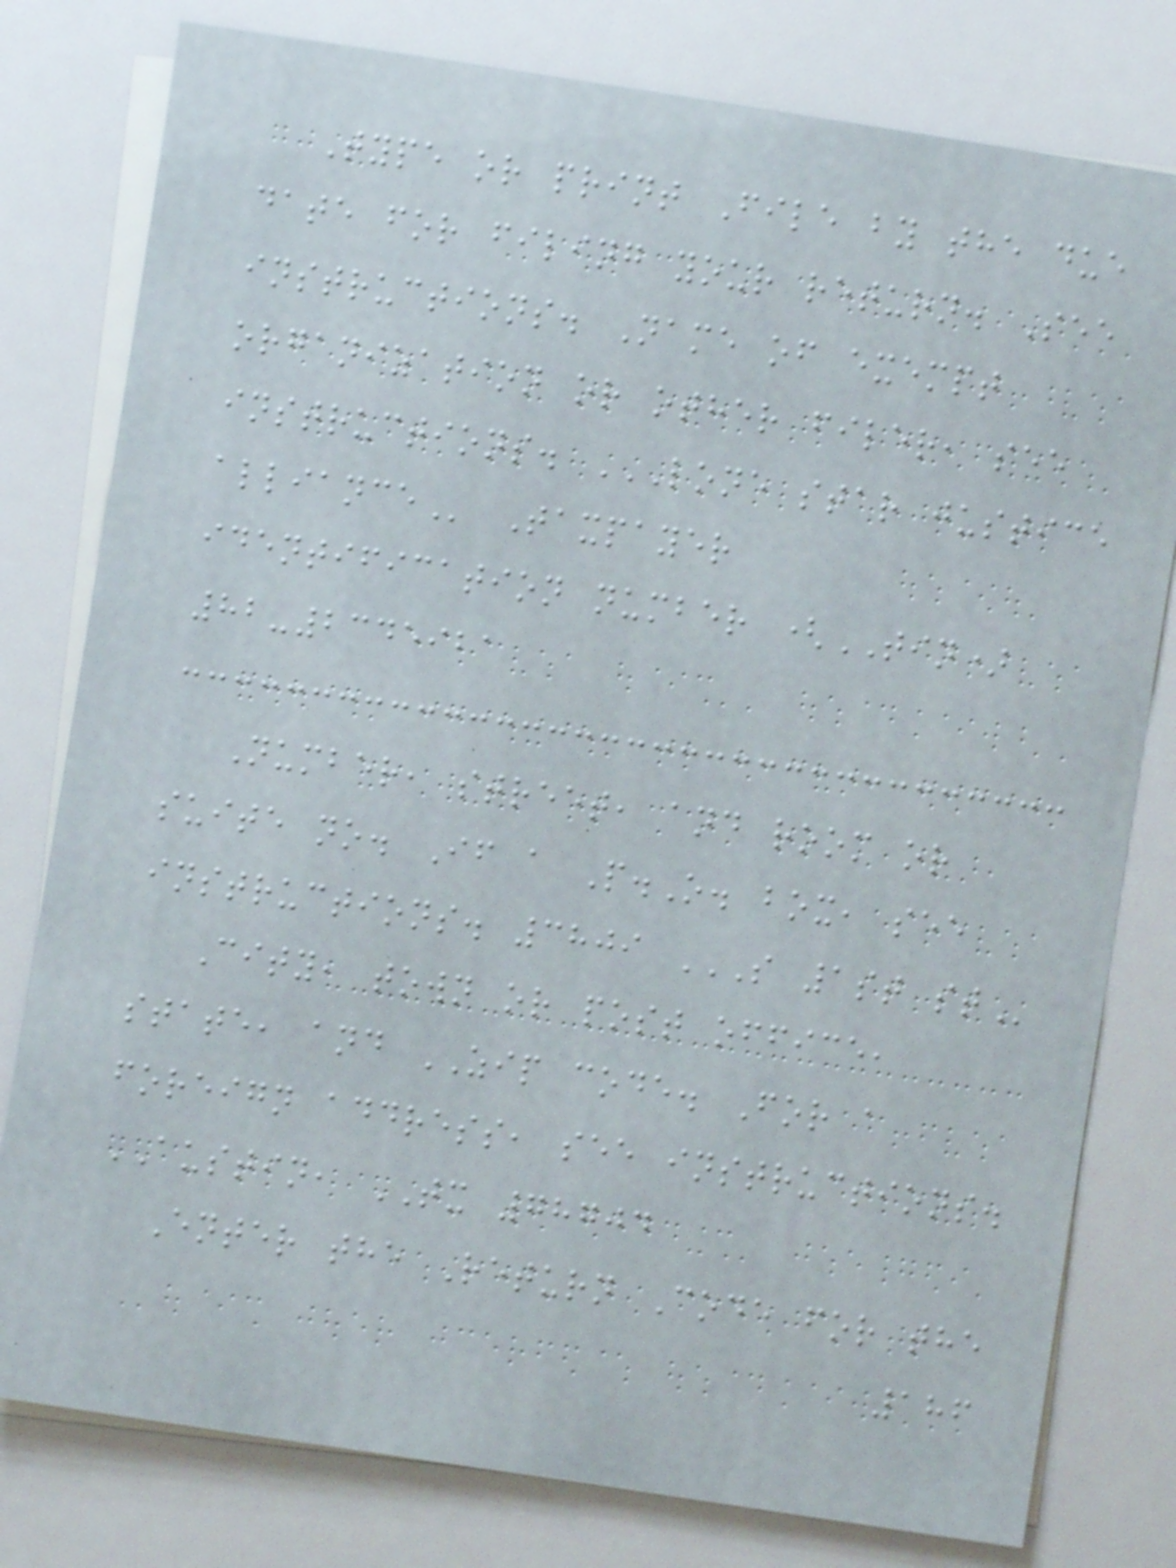Type or print File by the due
date for filing your return. See
instructions. Name of exempt
organization or other filer, see
instructions. LONE STAR JUSTICE
ALLIANCE Taxpayer
identification number (TIN)
82-2345921
Number, street, and room or
suite no. If a P.O. box, see
instructions. 3809 S 1ST ST
City, town or post office,
state, and ZIP code. For a
foreign address, see instructions.
AUSTIN, TX 78704
Enter the Return Code for the
186
